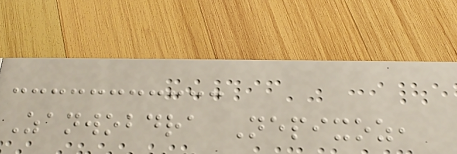Zanwobdra Nepixoz,
